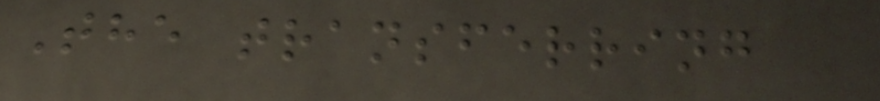The transferring
